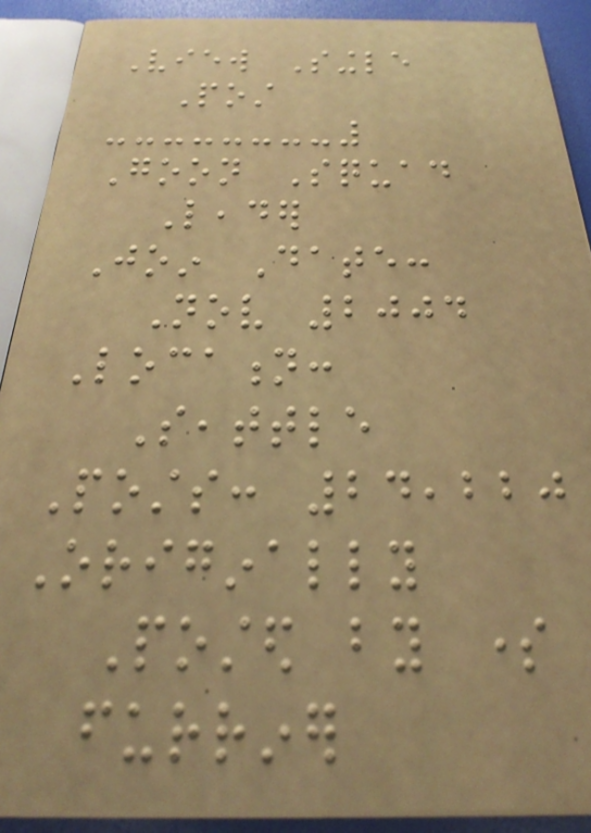View Single
Post
Goon Squad
Leader
Join Date:
Nov 2004
Location:
Seattle
Posts: 24,220
Originally
Posted by some
furriner
